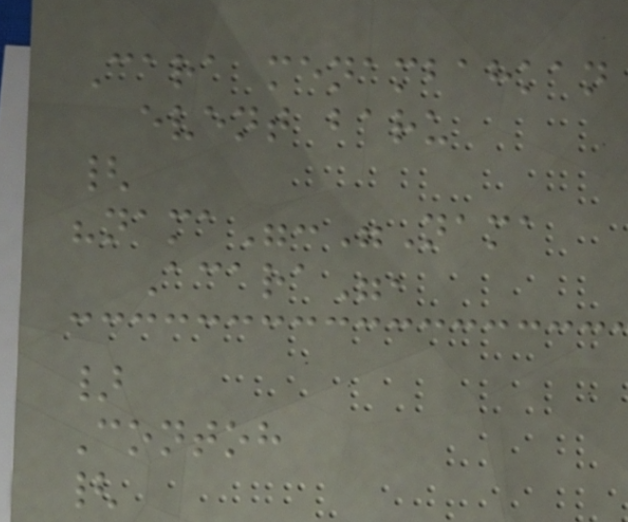Cara menambahkan
event baru
{
"nama":"Nama
Acara",
}
Contoh
{
